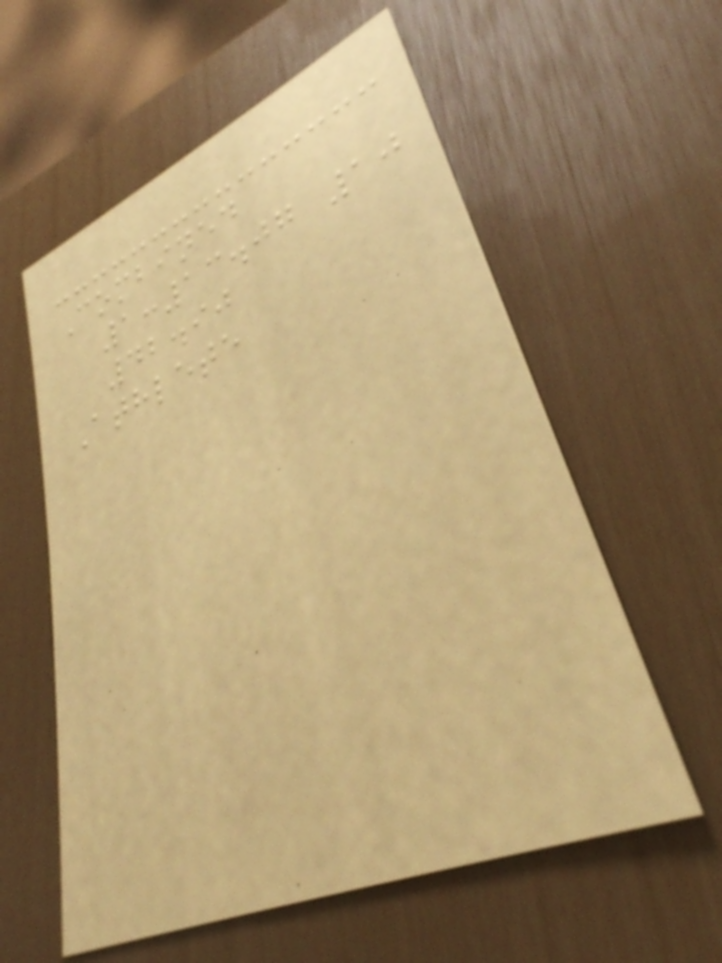Combined
1:13.07 10
42.90
Athlete
